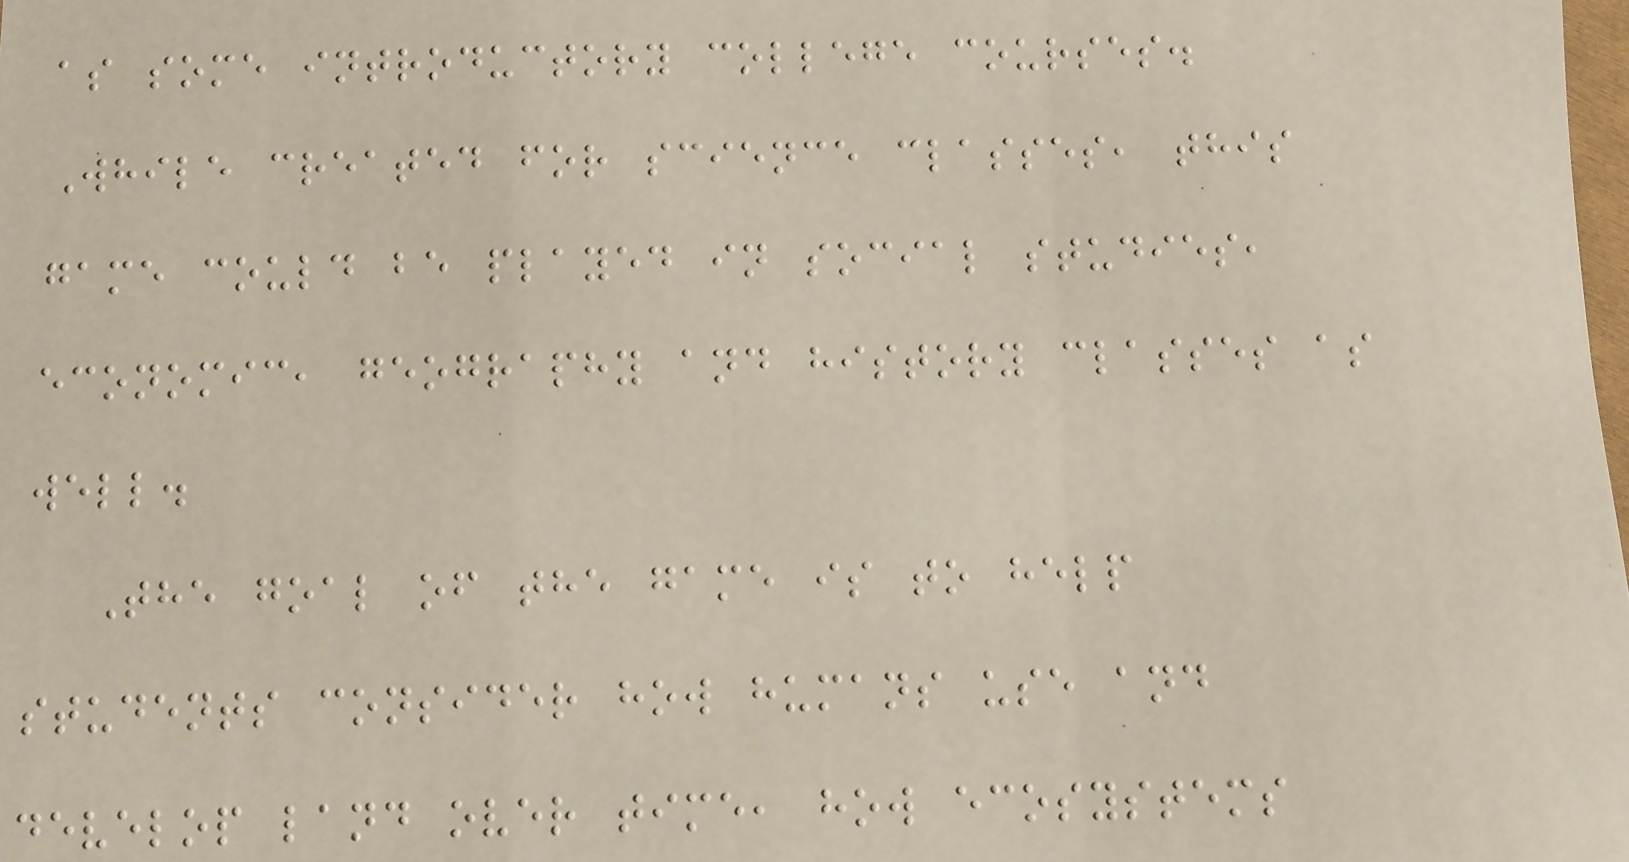as some introductory college courses.
While created for science classes, this
game could be played in social studies,
economic, geography and history classes as
well.
The goal of the game is to help
students consider how humans use and
develop land over time, how ecosystems
